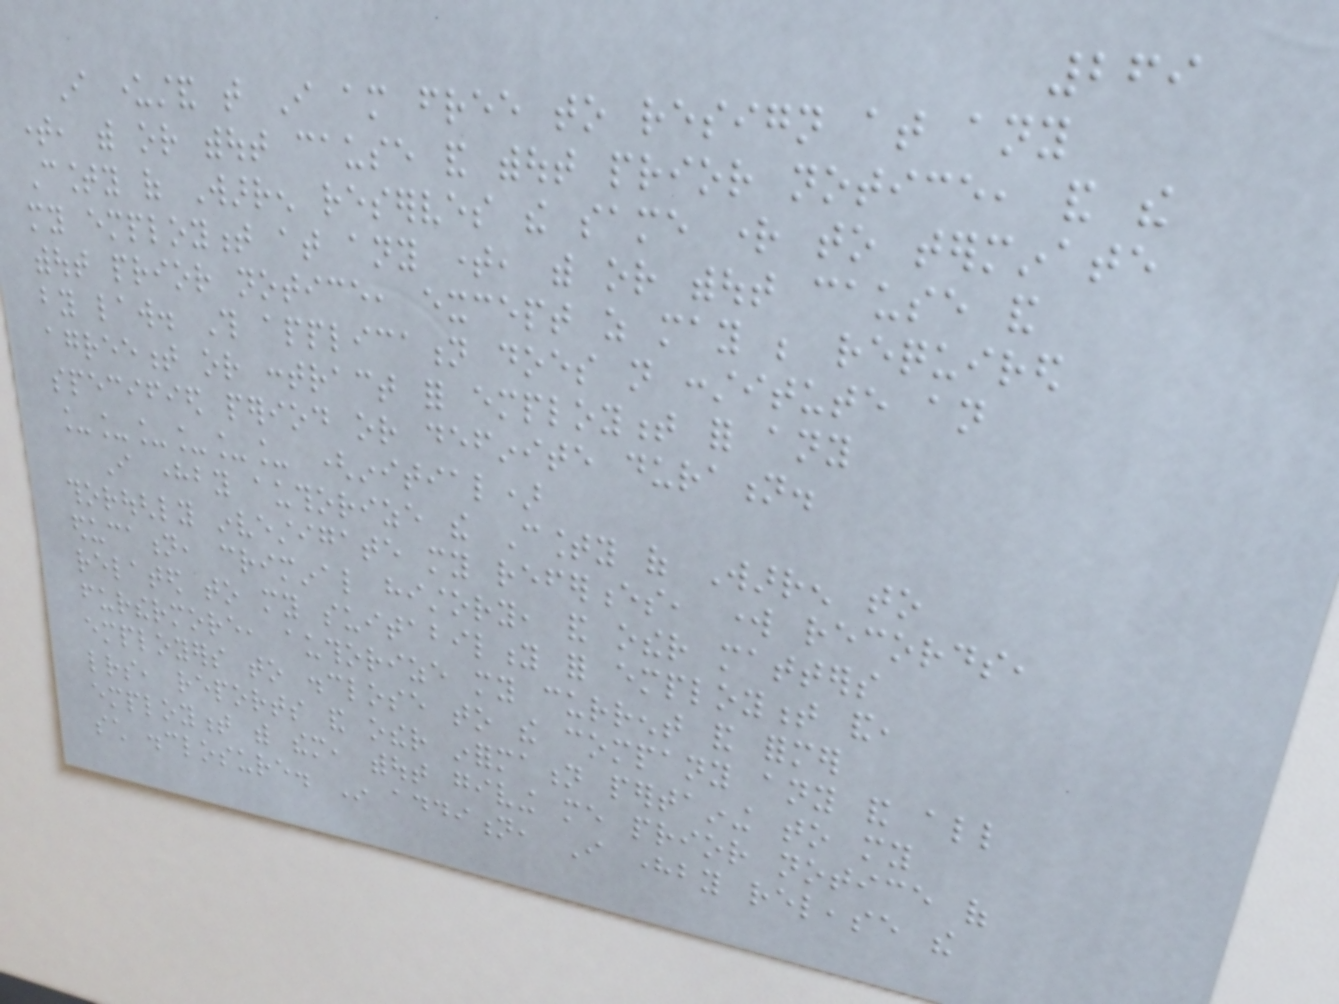269
I understand that I am free to resign at any
time, with or without cause and without prior notice, and the
County of Warren reserves the same right to terminate
my employment at any time, with or without cause and
without prior notice, except as may be required
by law. This application does not constitute an
agreement or contract for employment for any
specified period or definite duration.
______ (initial)
I hereby authorize the County of Warren to
thoroughly investigate my references, work records,
education, criminal history, and other matters
related to my suitability for employment and,
furthermore, authorize my current and former
employers to disclose to the company any and all
letters, reports and other information pertaining to my
employment with them, without giving me prior notice of
such disclosure. In addition, I hereby release the
